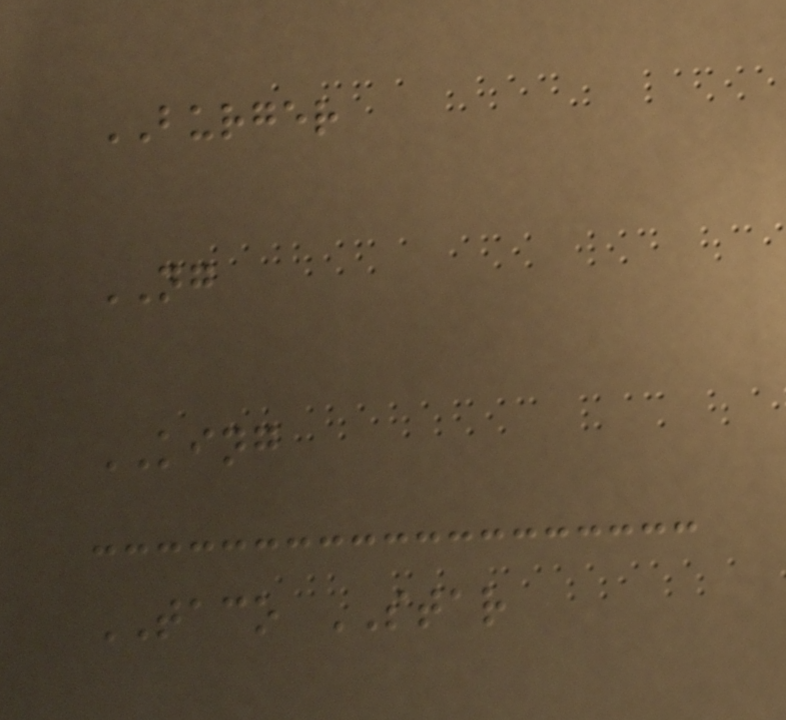BURGER
NG
KING
TACO STAR
